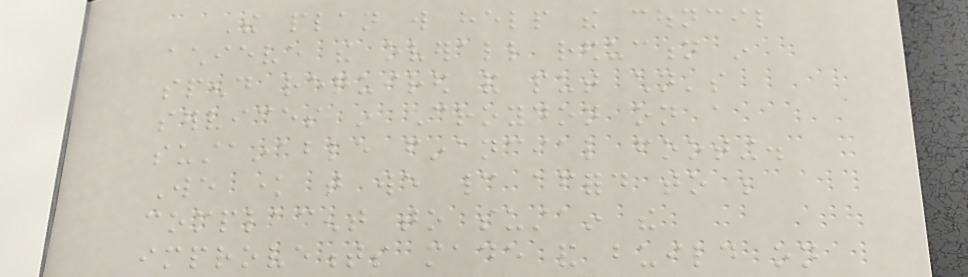The plan will help the council
achieve the overall reduction in
spend required and put children's
services in Croydon on a
sustainable financial footing.
We know that we cannot afford to be
complacent to sustain the
improvements made and build on
